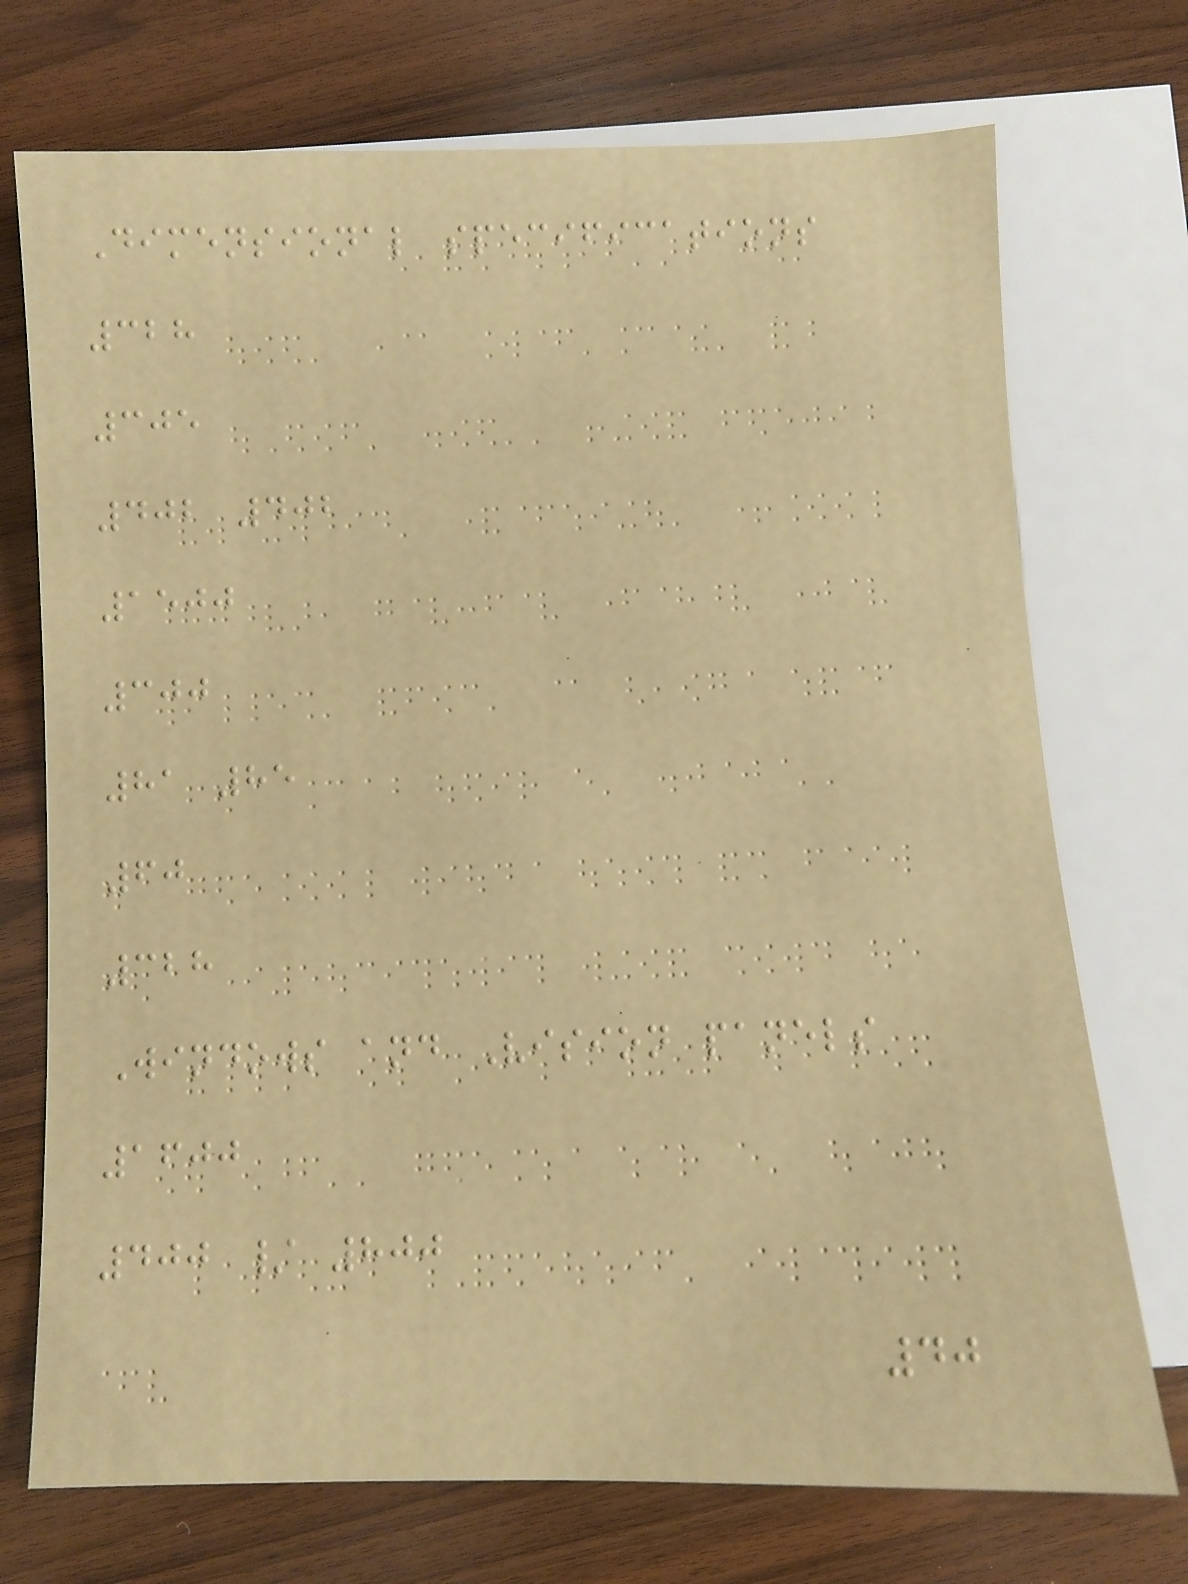Dimensional specifications
328
305
402 402
1500
300
81 85
60
328
Windows and Vision panels
1600
400 / 800
40
